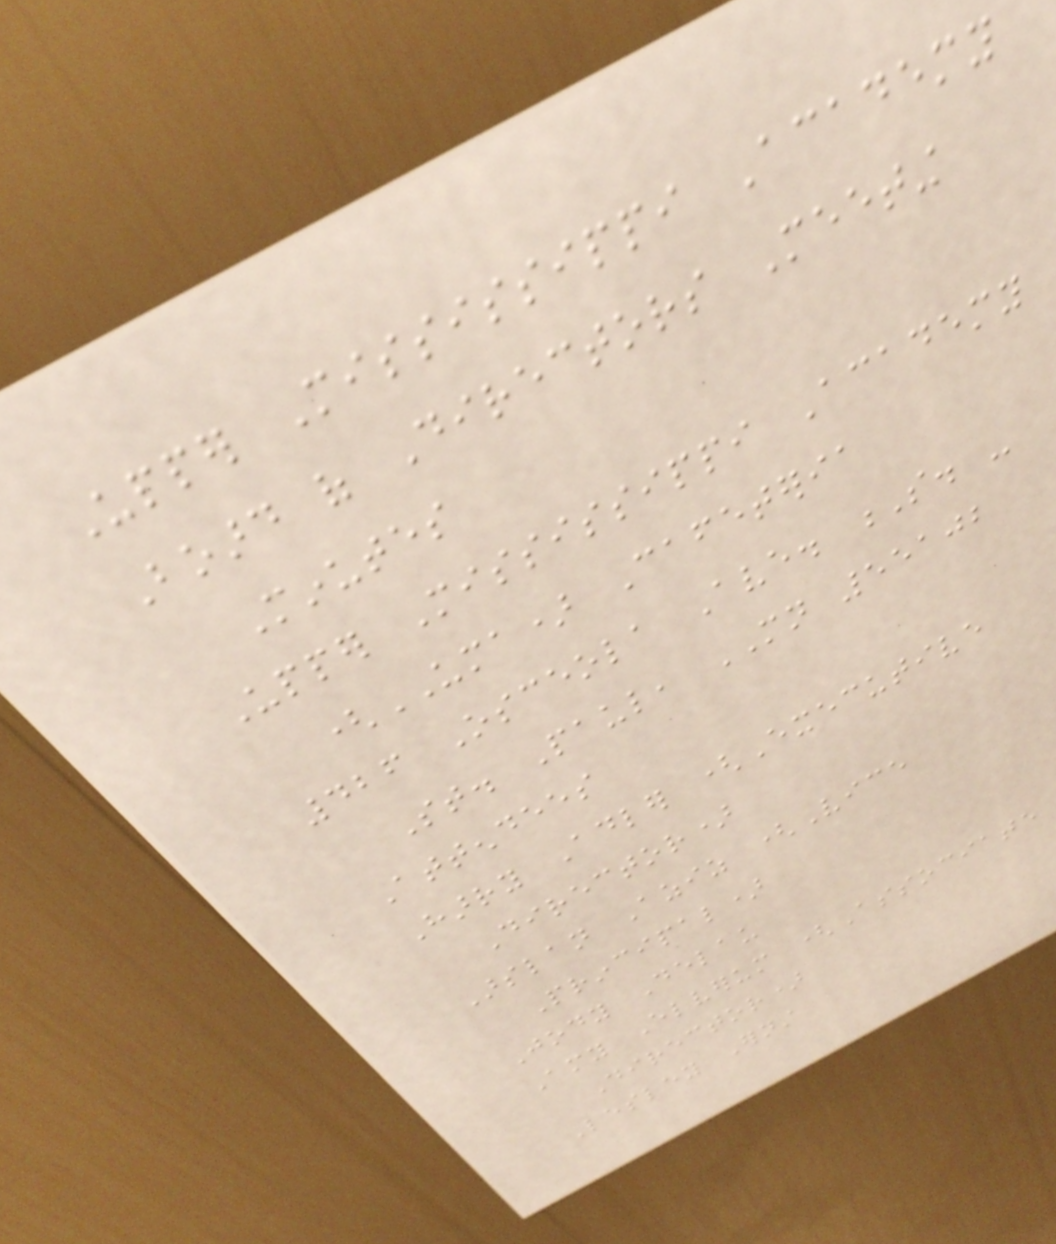Upper Mississippi Academy
Board of Directors Meeting
Minutes
Upper Mississippi Academy
(UMA) Cafeteria
426 Osceola Ave. S. -
St. Paul, MN 55102
Attendees
Harry Adler (Executive
Director)
Arslan Aziz (Vice
Principal)
Jody Delau
Amy Elverum (Associate
Director)
Lesley Ernst
